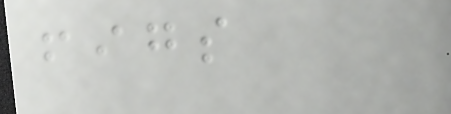figs
